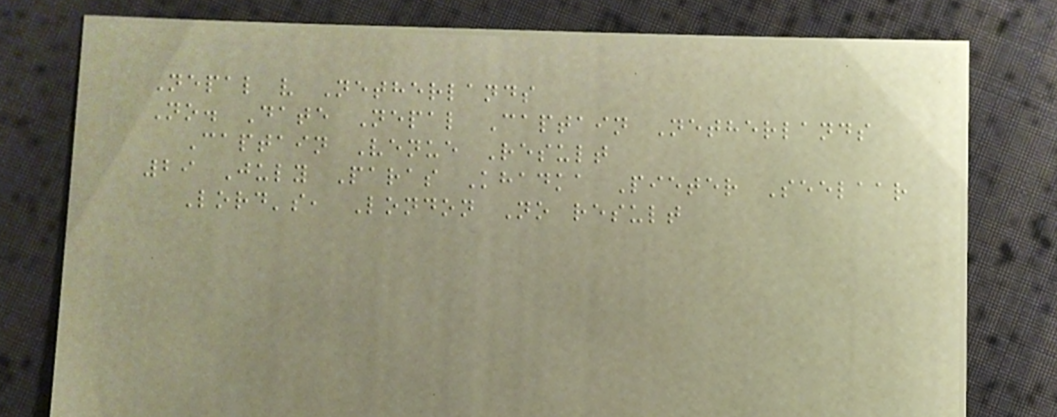Nepal v Netherlands
No. Date Nepal Captain Netherlands
Captain Venue Result
29 July Paras Khadka Pieter Seelaar
Lord's, London No result
